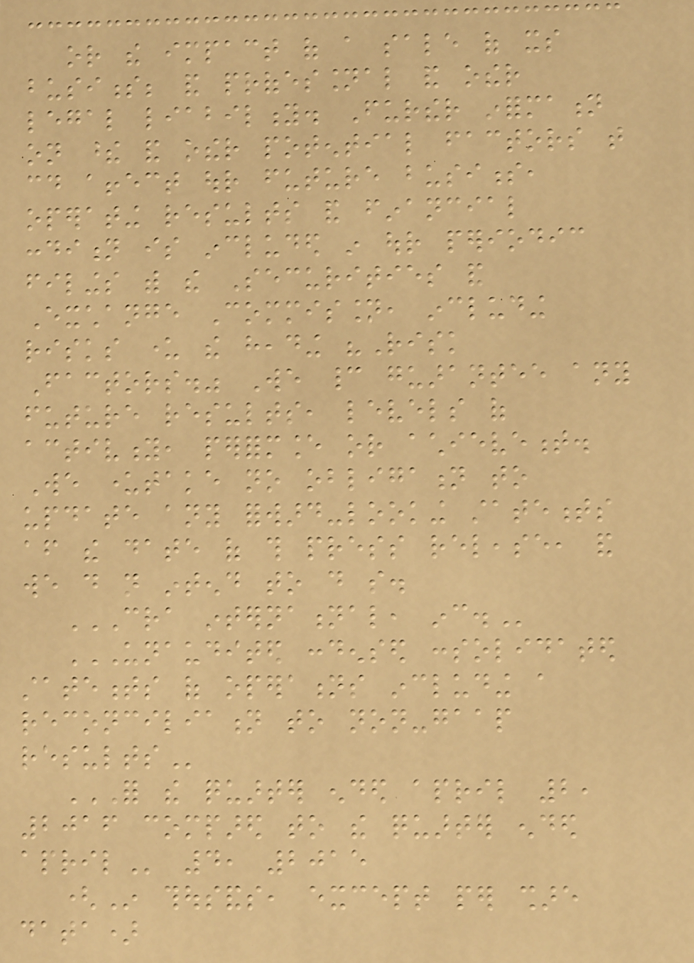or the impact of a sale of its
business; and professional and other
legal liability. Further information
on these and other potential factors that
could affect our future business,
operating results and financial
condition is included in our periodic
filings with the Securities and
Exchange Commission, including
risks under the heading "Risk
Factors." We cannot guarantee any
future results, levels of
activity, performance or achievement.
We undertake no obligation to
update any forward-looking statements
after the date of this press release, and
we do not intend to do so.
CRA INTERNATIONAL, INC.
UNAUDITED CONDENSED CONSOLIDATED
STATEMENTS OF OPERATIONS INCLUDING A
RECONCILIATION TO NON-GAAP
RESULTS
FOR THE QUARTER ENDED APRIL 2,
2016 COMPARED TO THE QUARTER ENDED
APRIL 4, 2015
(In thousands, except per share
data)
